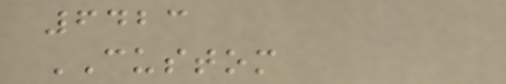6423
CUSTOM
